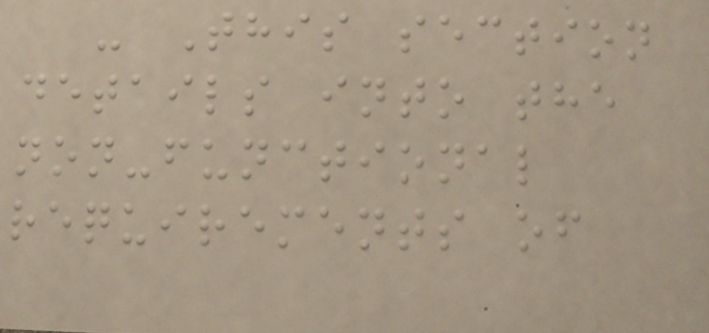- This section
details into the
non-functional
requirements of
